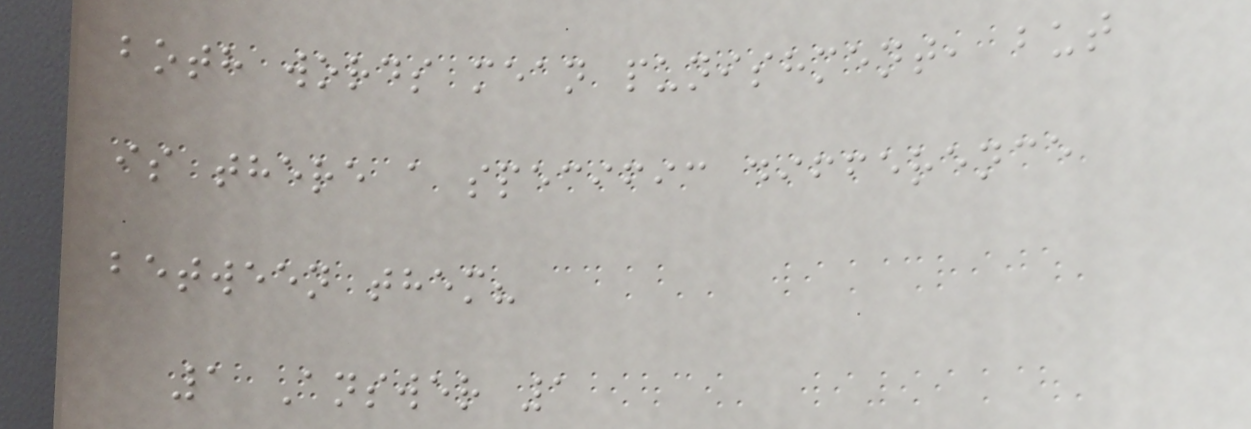both words mean punishment, but
is there a specific difference
between them?
1 Answer 1
